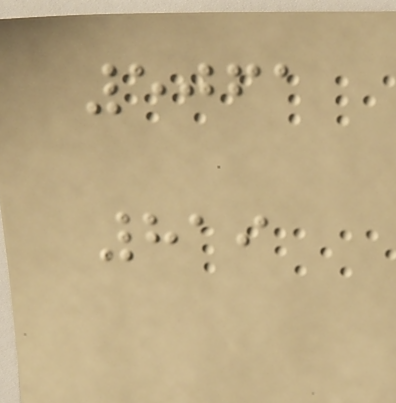5061
819
